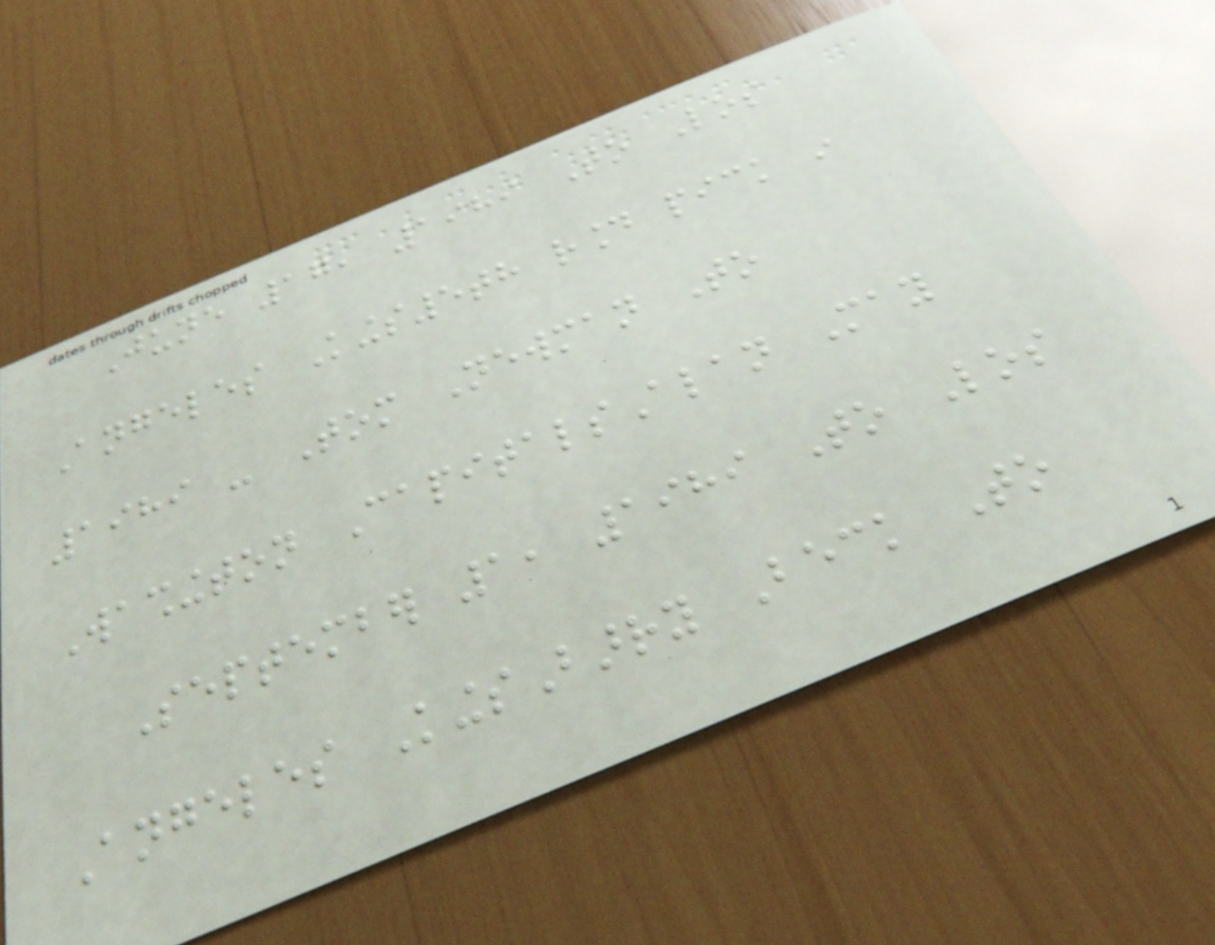June 17, 1989 To Los
Angeles Kings5th round pick in
1989 - Tom Newman To
Washington CapitalsAlan May
September 1, 1989 To Los
Angeles KingsBarry Beck To
